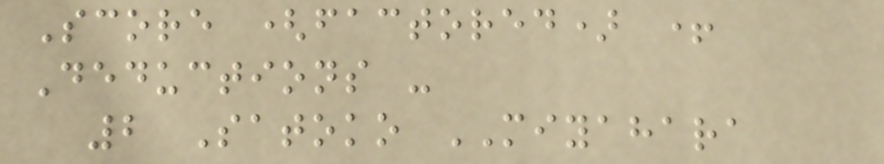Score (factored) +
Deductions -
2 Satoko MIYAHARA
